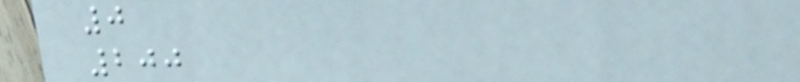0
200
